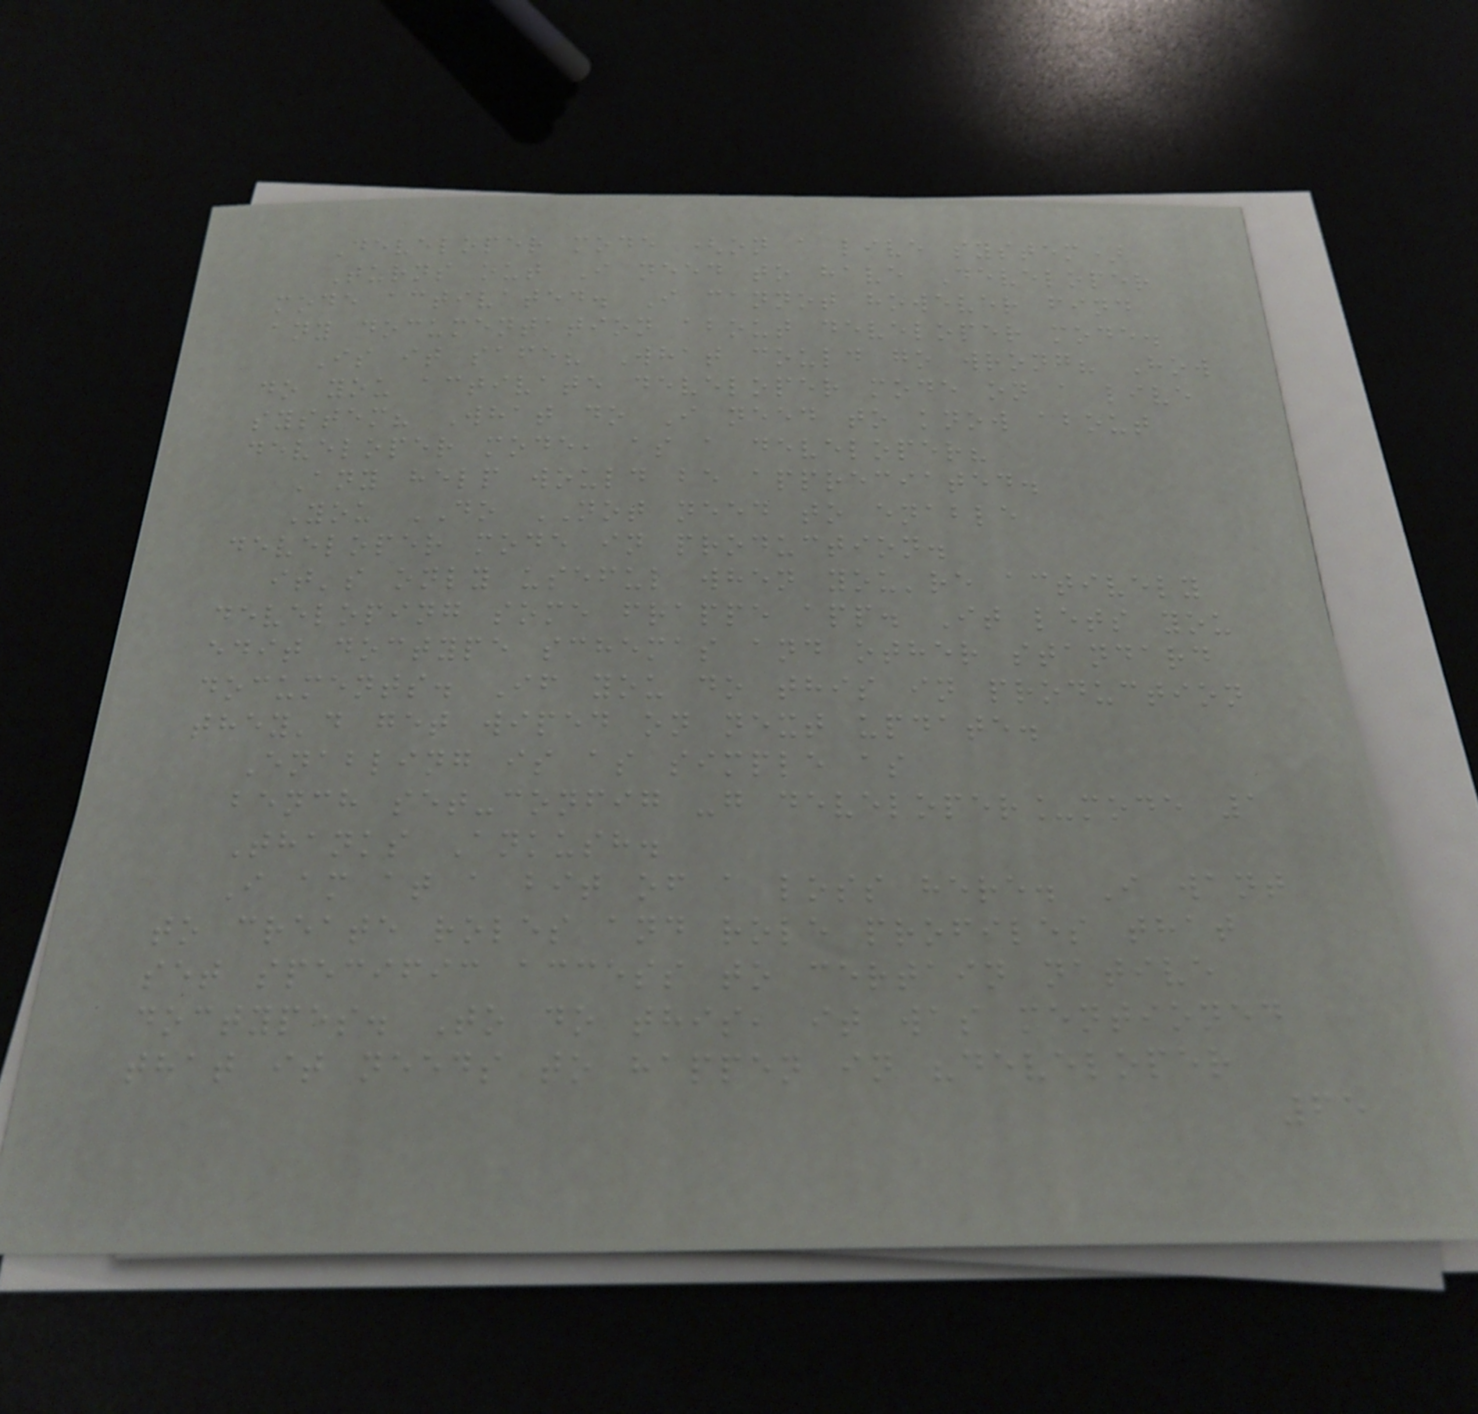Developer mode (on a live system)
Turns out I need to have Developer
mode activated. I cannot however find
any documentation about developer mode.
Is it safe? What could go wrong? How
do you activate developer mode on a live
system? What do I need to know about
developer mode, as a developer?
Any help would be appreciated.
You DO NOT need to enable
developer mode in production.
it's only useful when you're actively
developing some frappe app. It lets you
edit doctype schemas and other standard
documents. If you do this in production
they'd get wiped on next update.
Enabling is as simple as
bench set-config -g developer_mode 1
Thanks Ankush.
I am at a bit of a loss here. I want
to create roles and role profiles that
set specific access to certain native
doctypes. To do this, it was mentioned
that it needs to happen in "developer
65
